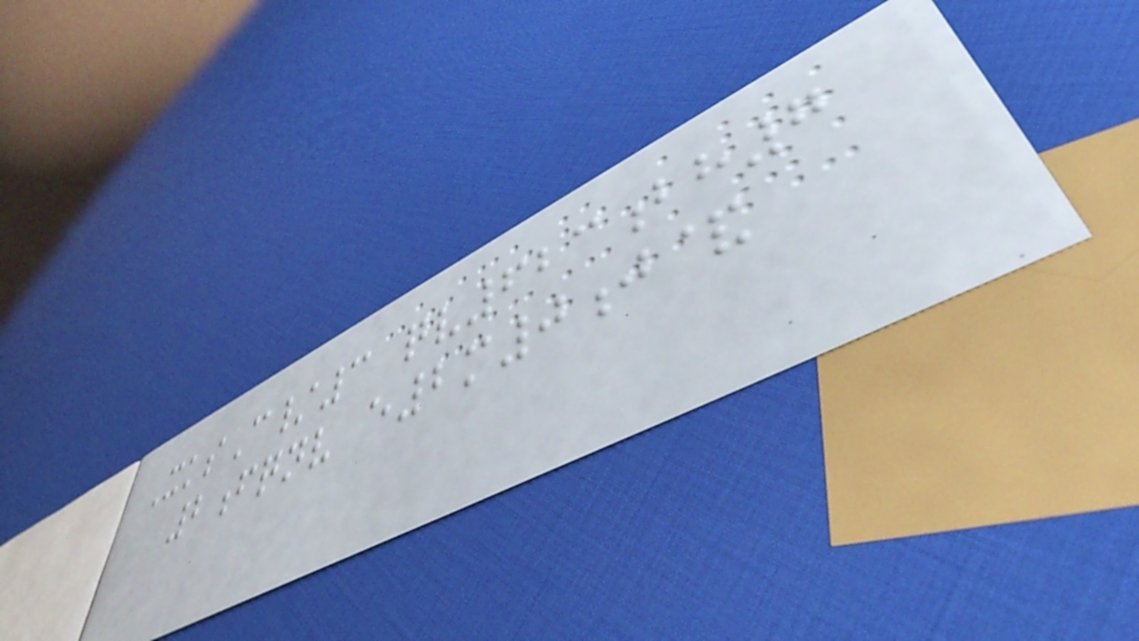XksC/3 qv623bh7
2fqnv e2m0j&
